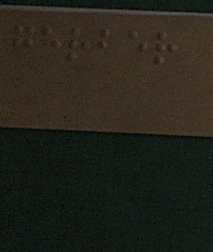gerber
